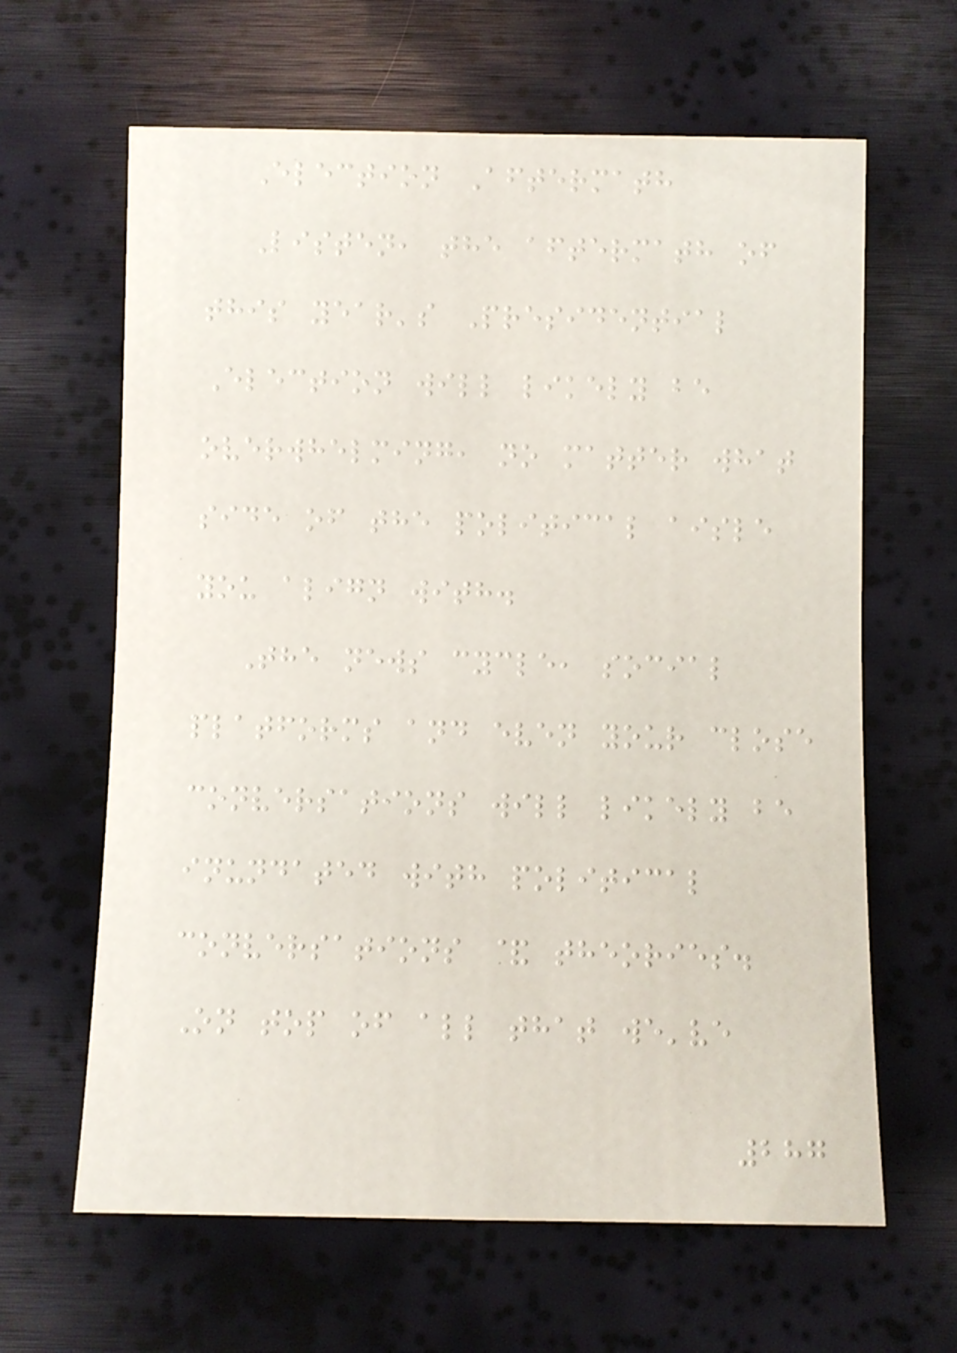Election Aftermath
Listen, the aftermath of
this year's Presidential
Election will likely be
overwhelming, no matter what
side of the political aisle
you align with.
The news cycle, social
platforms and even your close
conversations will likely be
inundated with political
conversations & theories.
On top of all that we've
287
